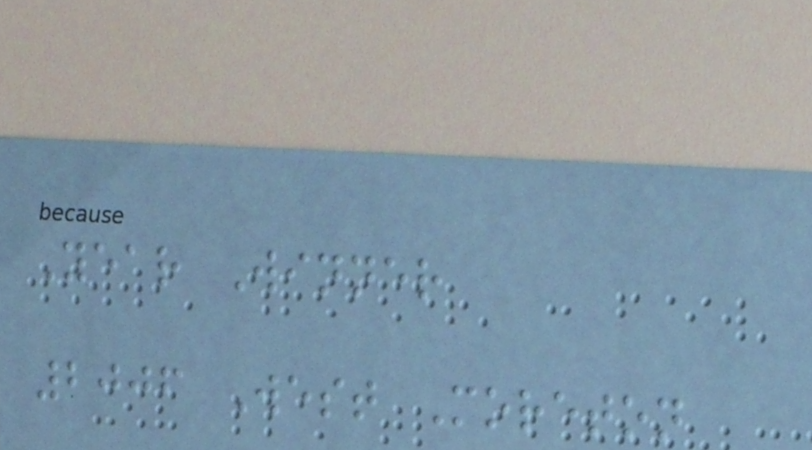Year Winner
2006 West Moreton
